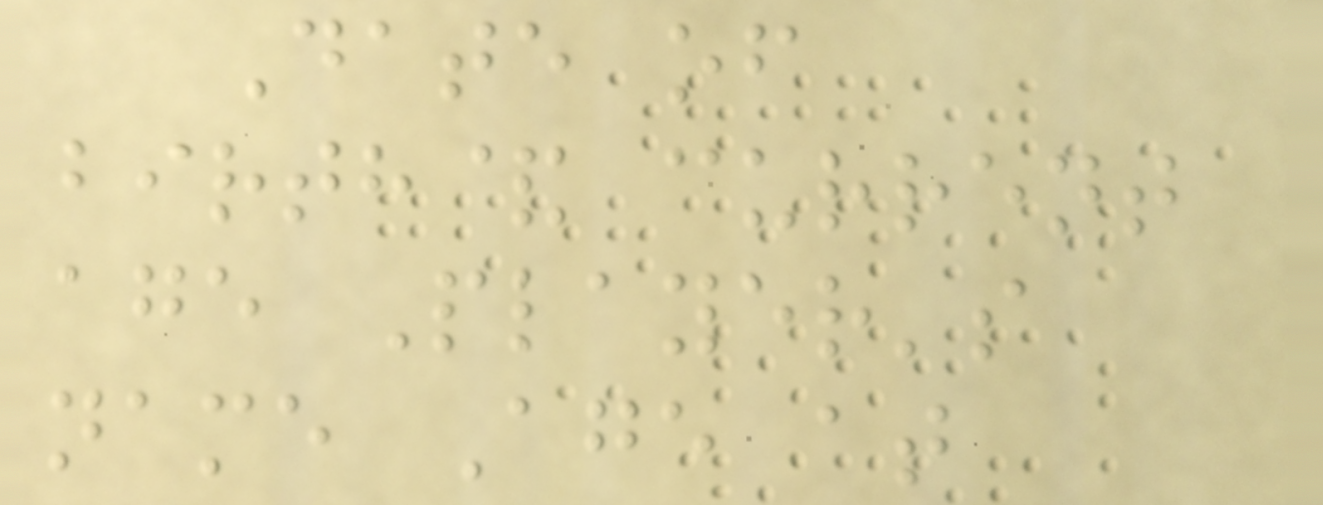Date of
birth& current
age Player's
name Age at
